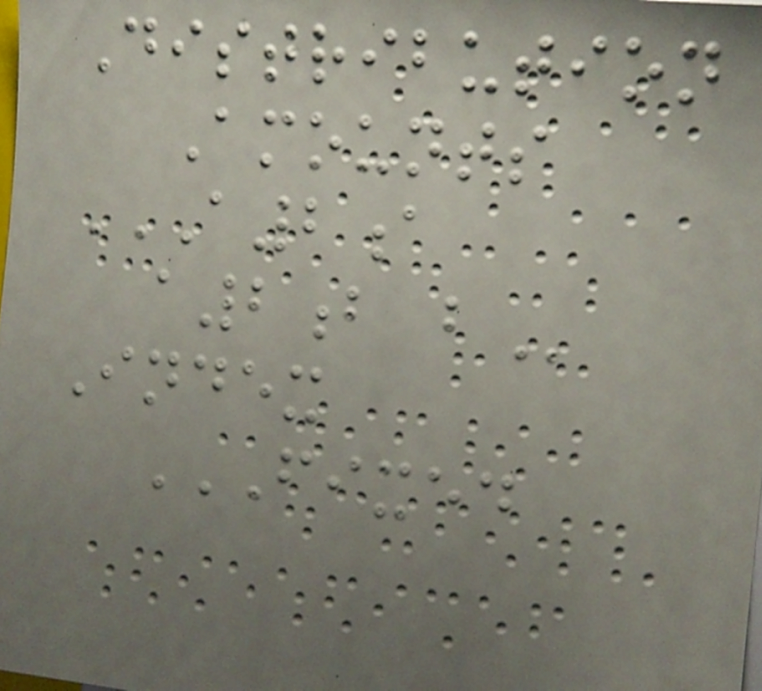Distribution
Amounts
A2A
A2B B
Index
FIXED
